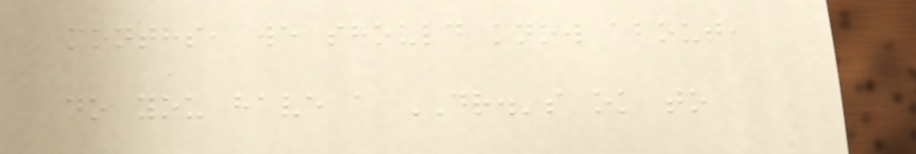months, we should know about,
do you have a DR.'s ok to
